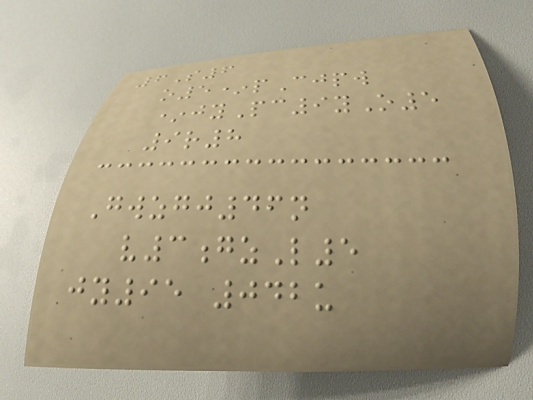6S6
o5*pCjpw
*jyPc9yO5
9r8
Gwzgj46n
v3gzL5
jy95 042u
